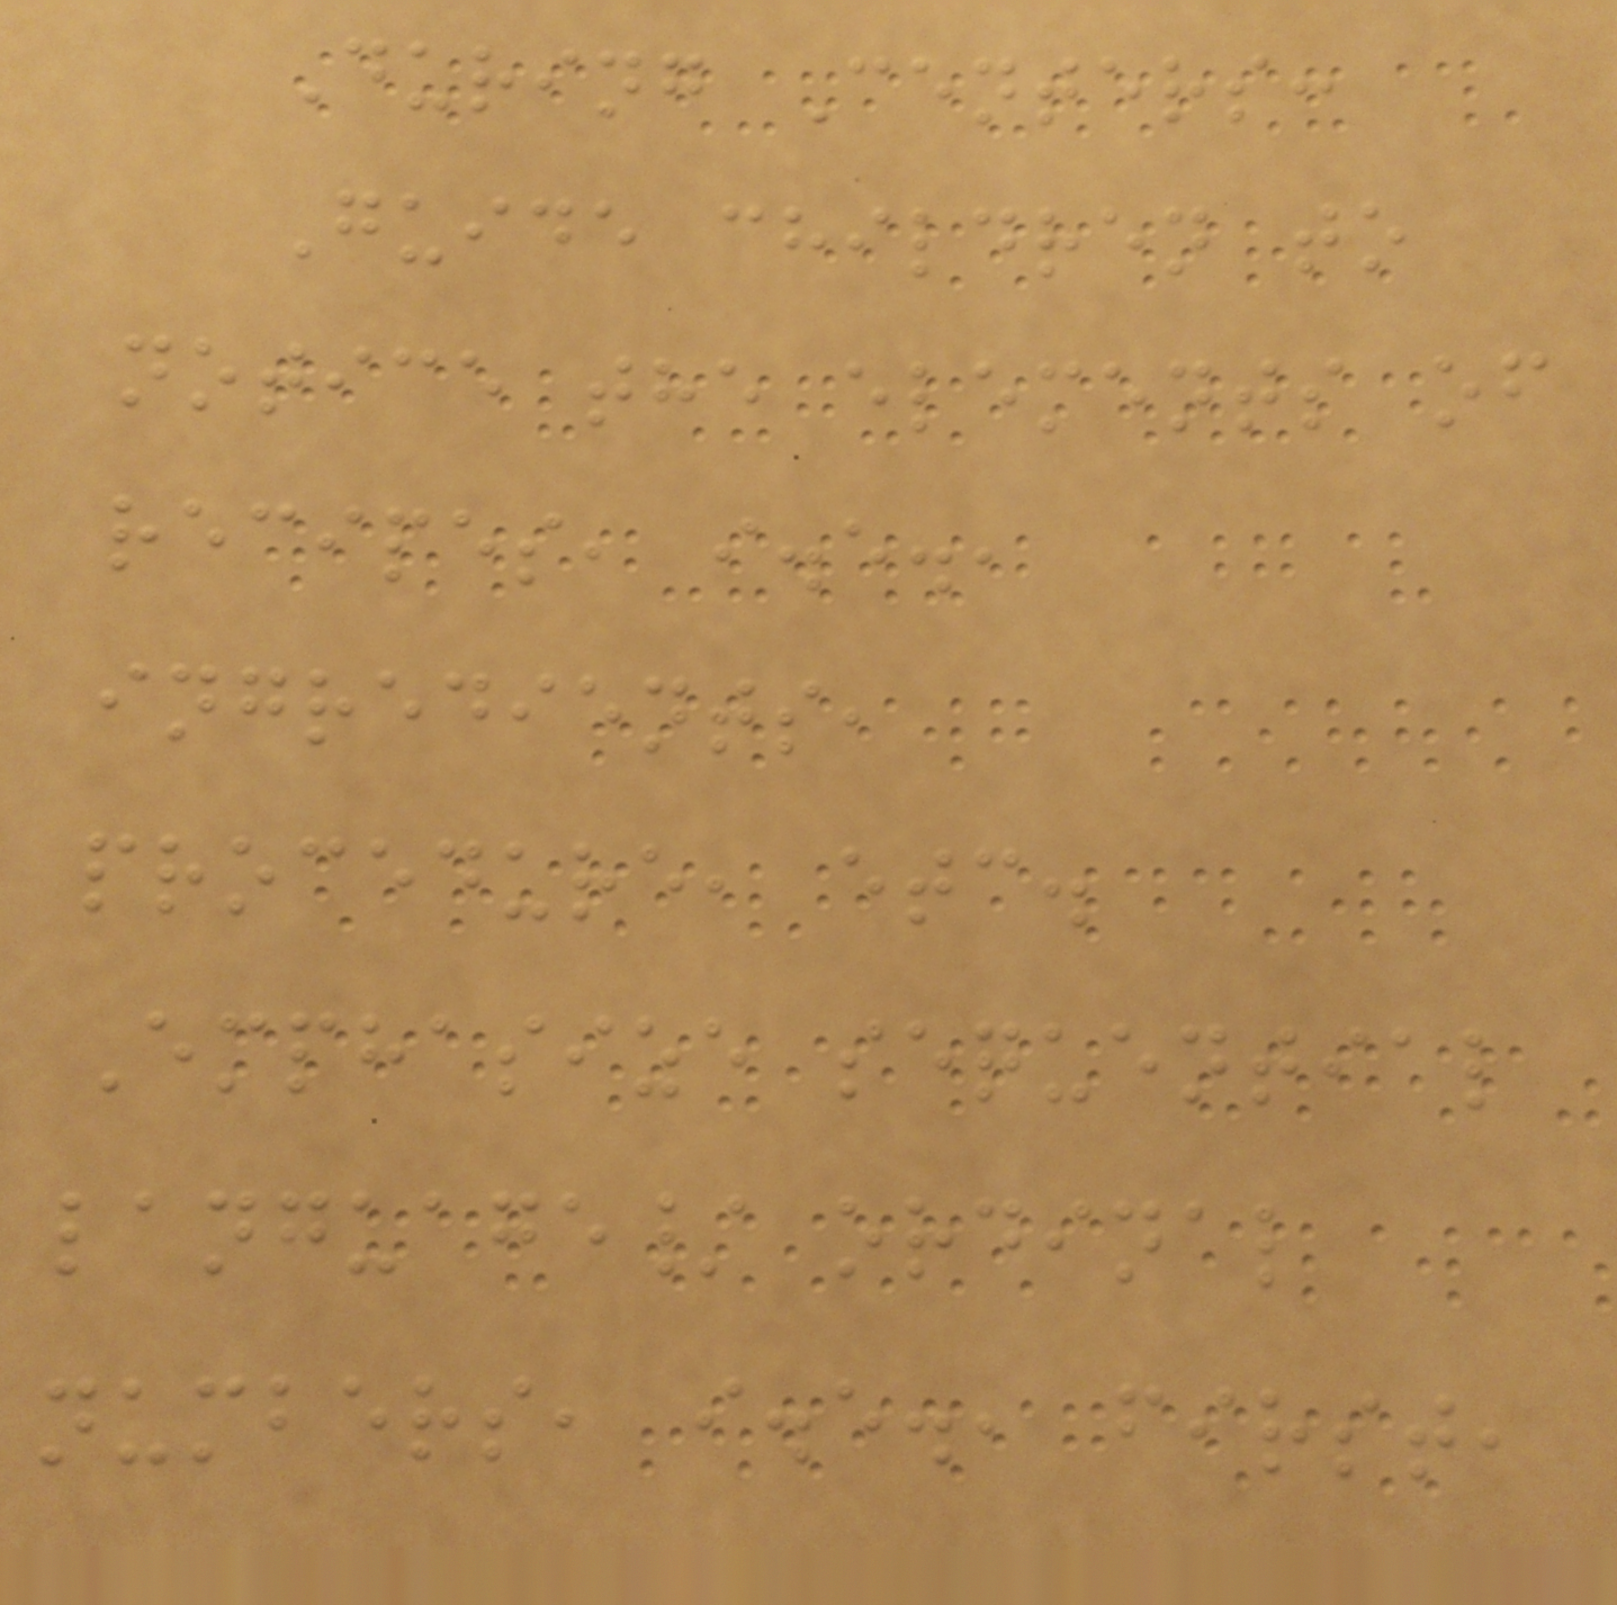During Centers:
Guide children to
notice the elements of
recipes, i.e.,
ingredients,
procedure, etc.
Emphasize sequential
language/ ordinal
numbers, i.e., first,
